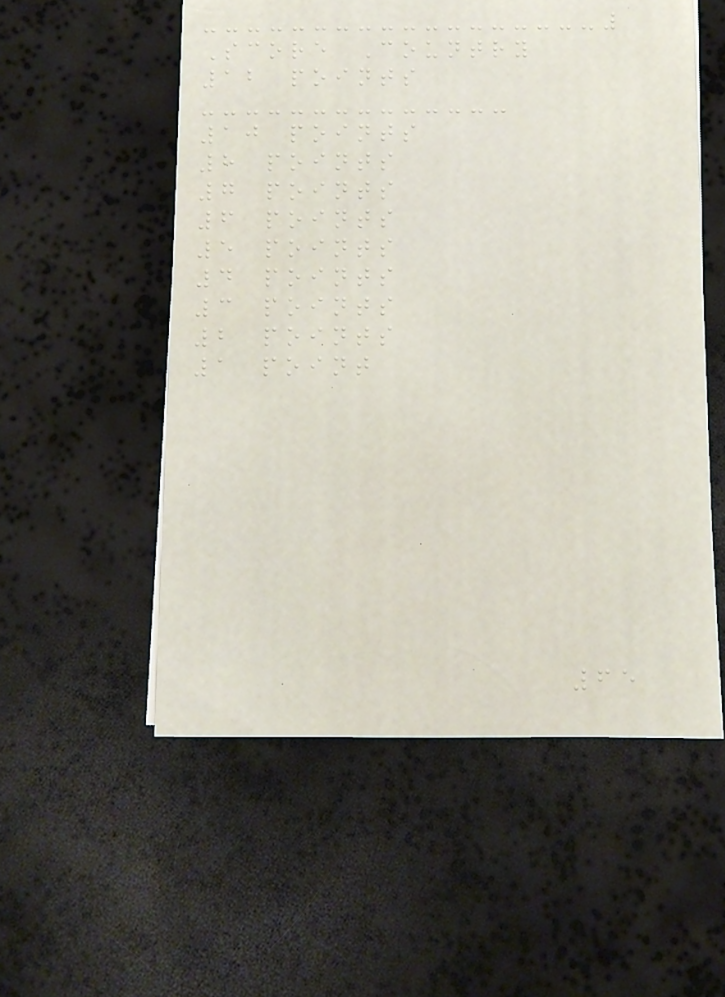Score Country
12 points
10 points
8 points
7 points
6 points
5 points
4 points
3 points
2 points
1 point
65
